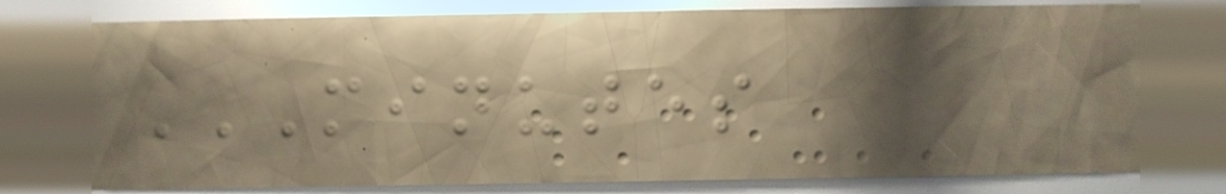MINUTES
